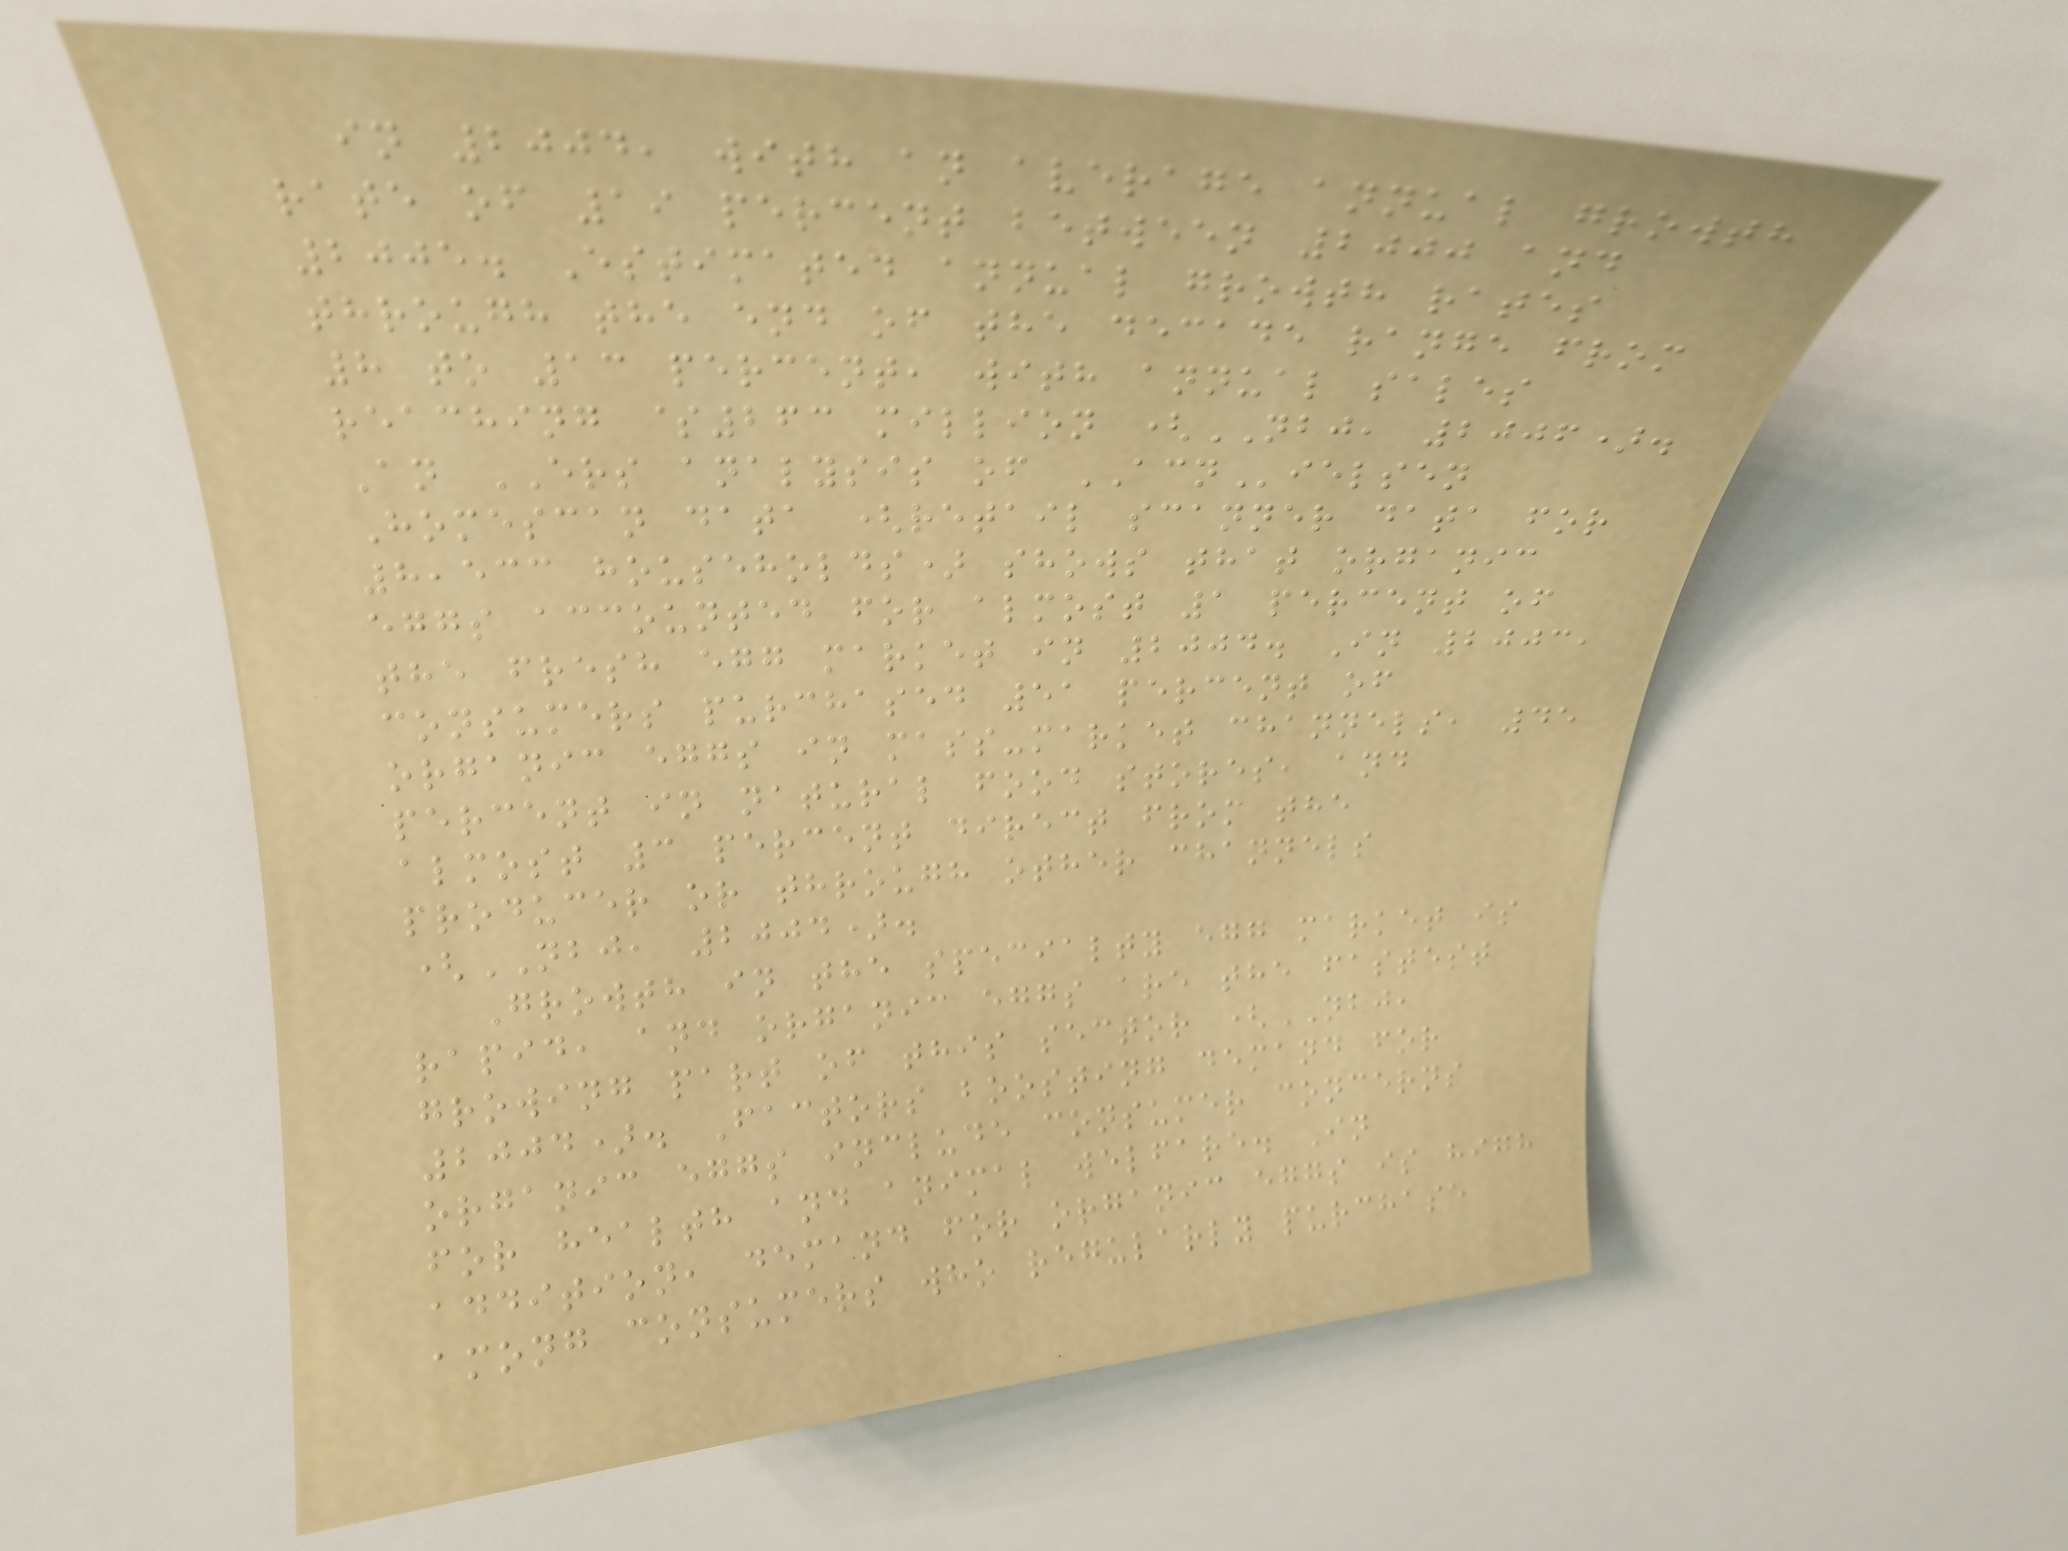in 2004, with an average annual growth
rate of 19 percent between 2000 and
2005. Estimated annual growth rates
through the end of the decade range from
8 to 13 percent, with annual sales
reaching $263 million (NBJ, 2006).
An ERS analysis of ACNielsen
Homescan data (retail scanner data for
8,533 households) shows that organic
eggs accounted for almost 1 percent of
the fresh egg market in 2004. In 2003,
consumers purchased 51 percent of
organic eggs in mass-market channels, 45
percent in natural food stores, and
almost 3 percent direct from the
producer or through other channels
(NBJ, 2004).
Growth in the specialty egg market is
rapid, and organic eggs are the fastest
growing part of this sector (NBJ,
2004). Factors boosting demand for
organic eggs include consumer concerns
for health and animal welfare. In
addition, demand for organic eggs is high
among consumers who regularly purchase
